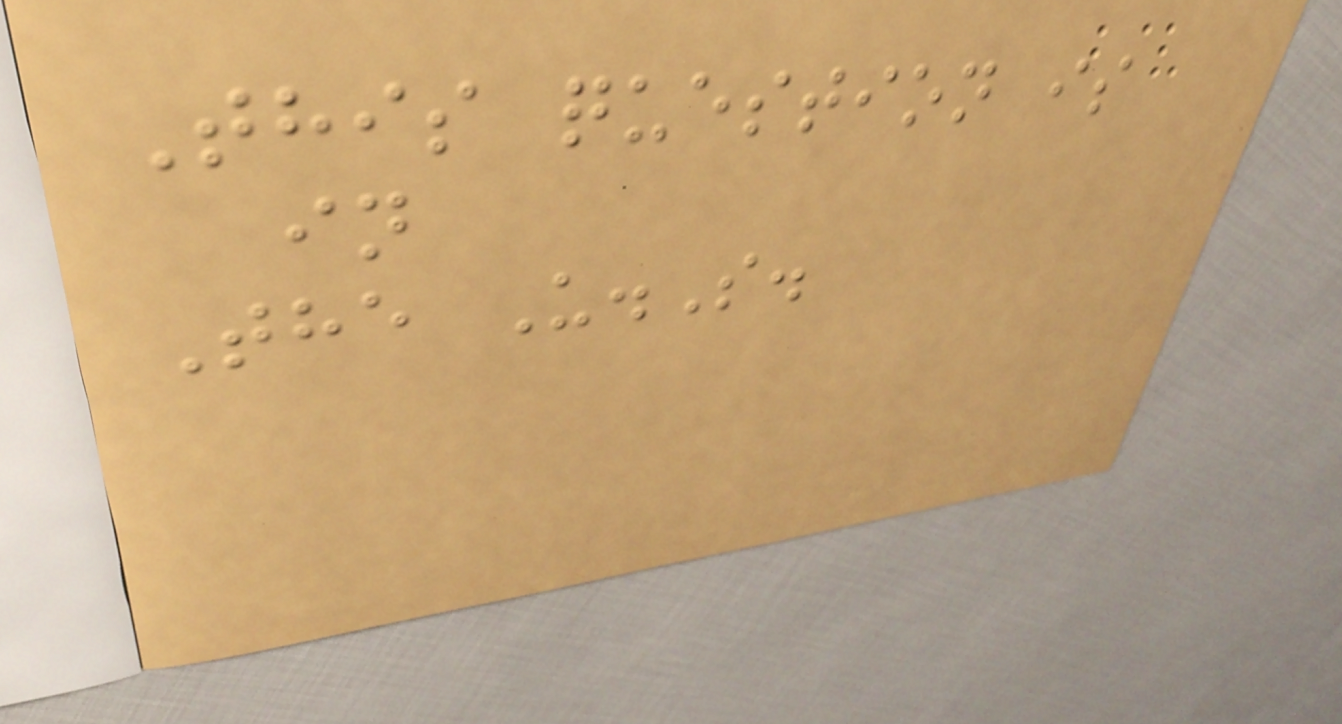This question is
in
The U.S.
